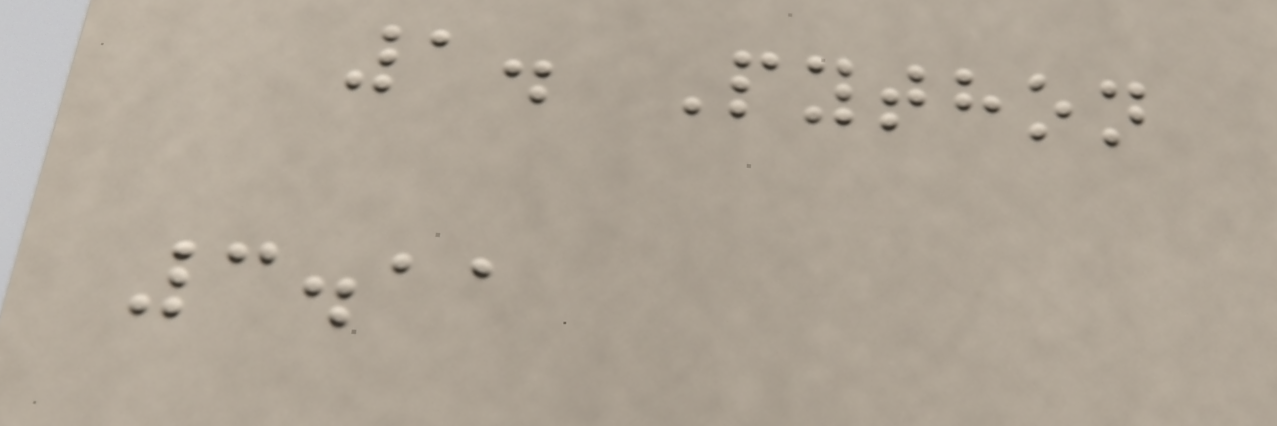1. Python
3.11
